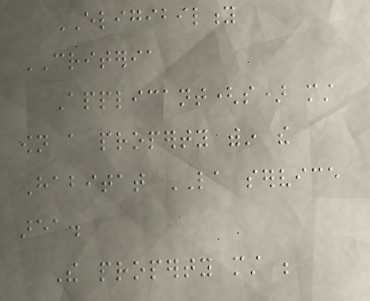ELIGIBILITY
CRITERIA
Applicant(s) must
own a property within the
Habitat LA service
area.
The property must be
